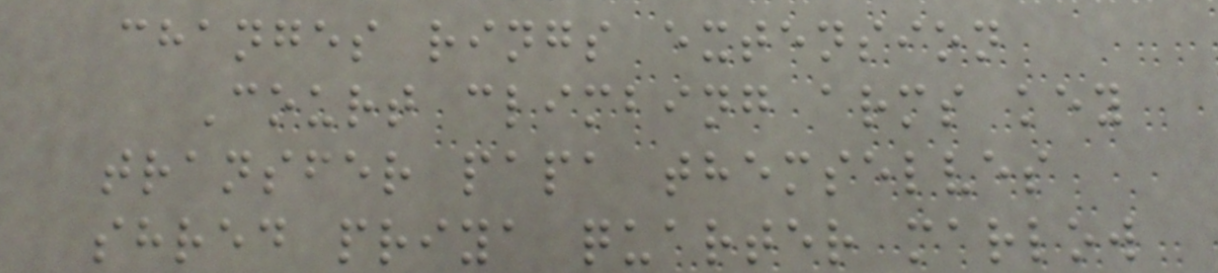changes rings extension
Court climbing arms key
transfer papa themselves
shred priya quarter marlow
